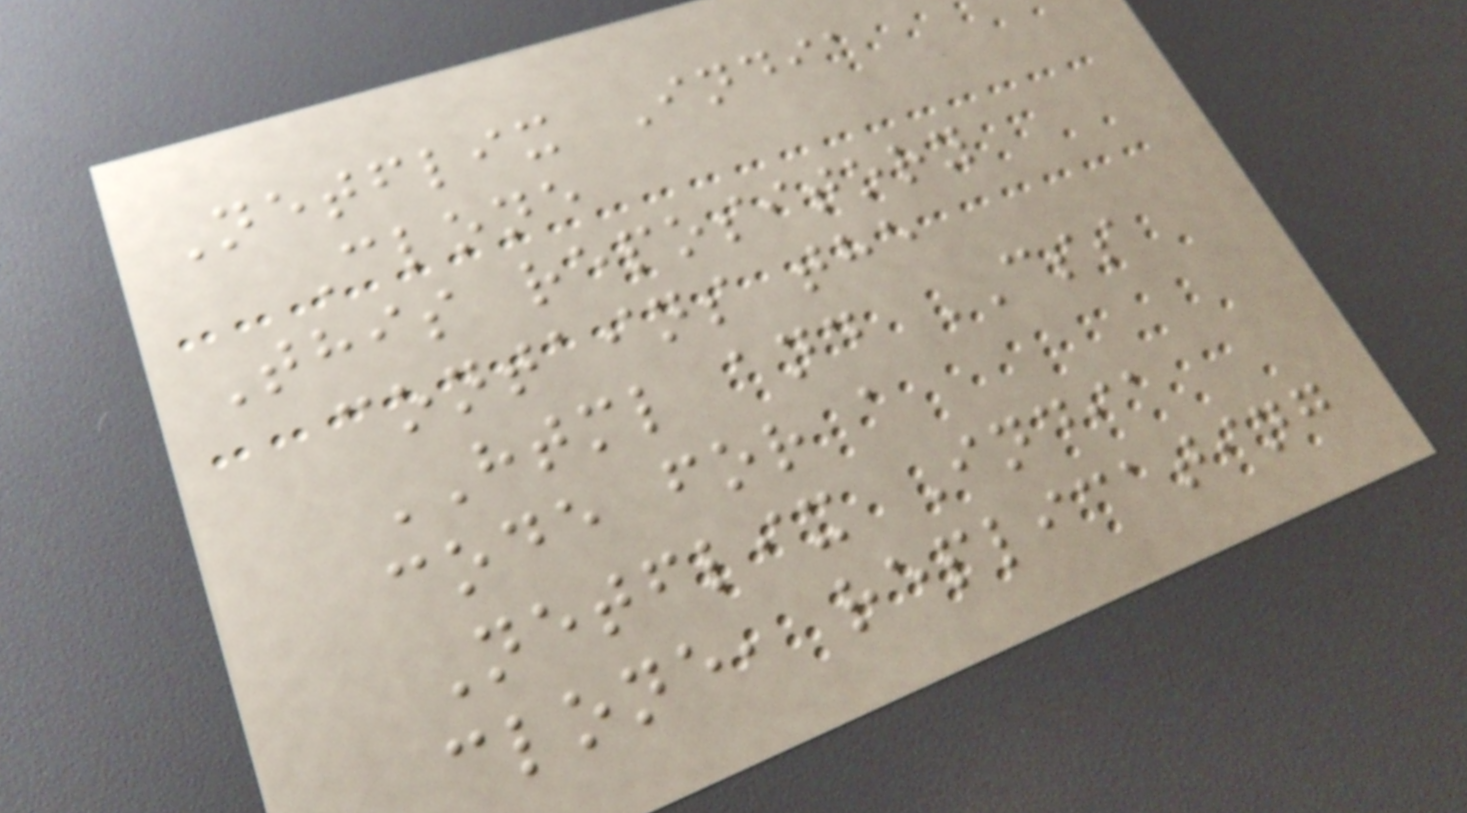Netflix India
Clone
This repository
contains the
HTML and CSS
code for a
Netflix India
clone, replicating
